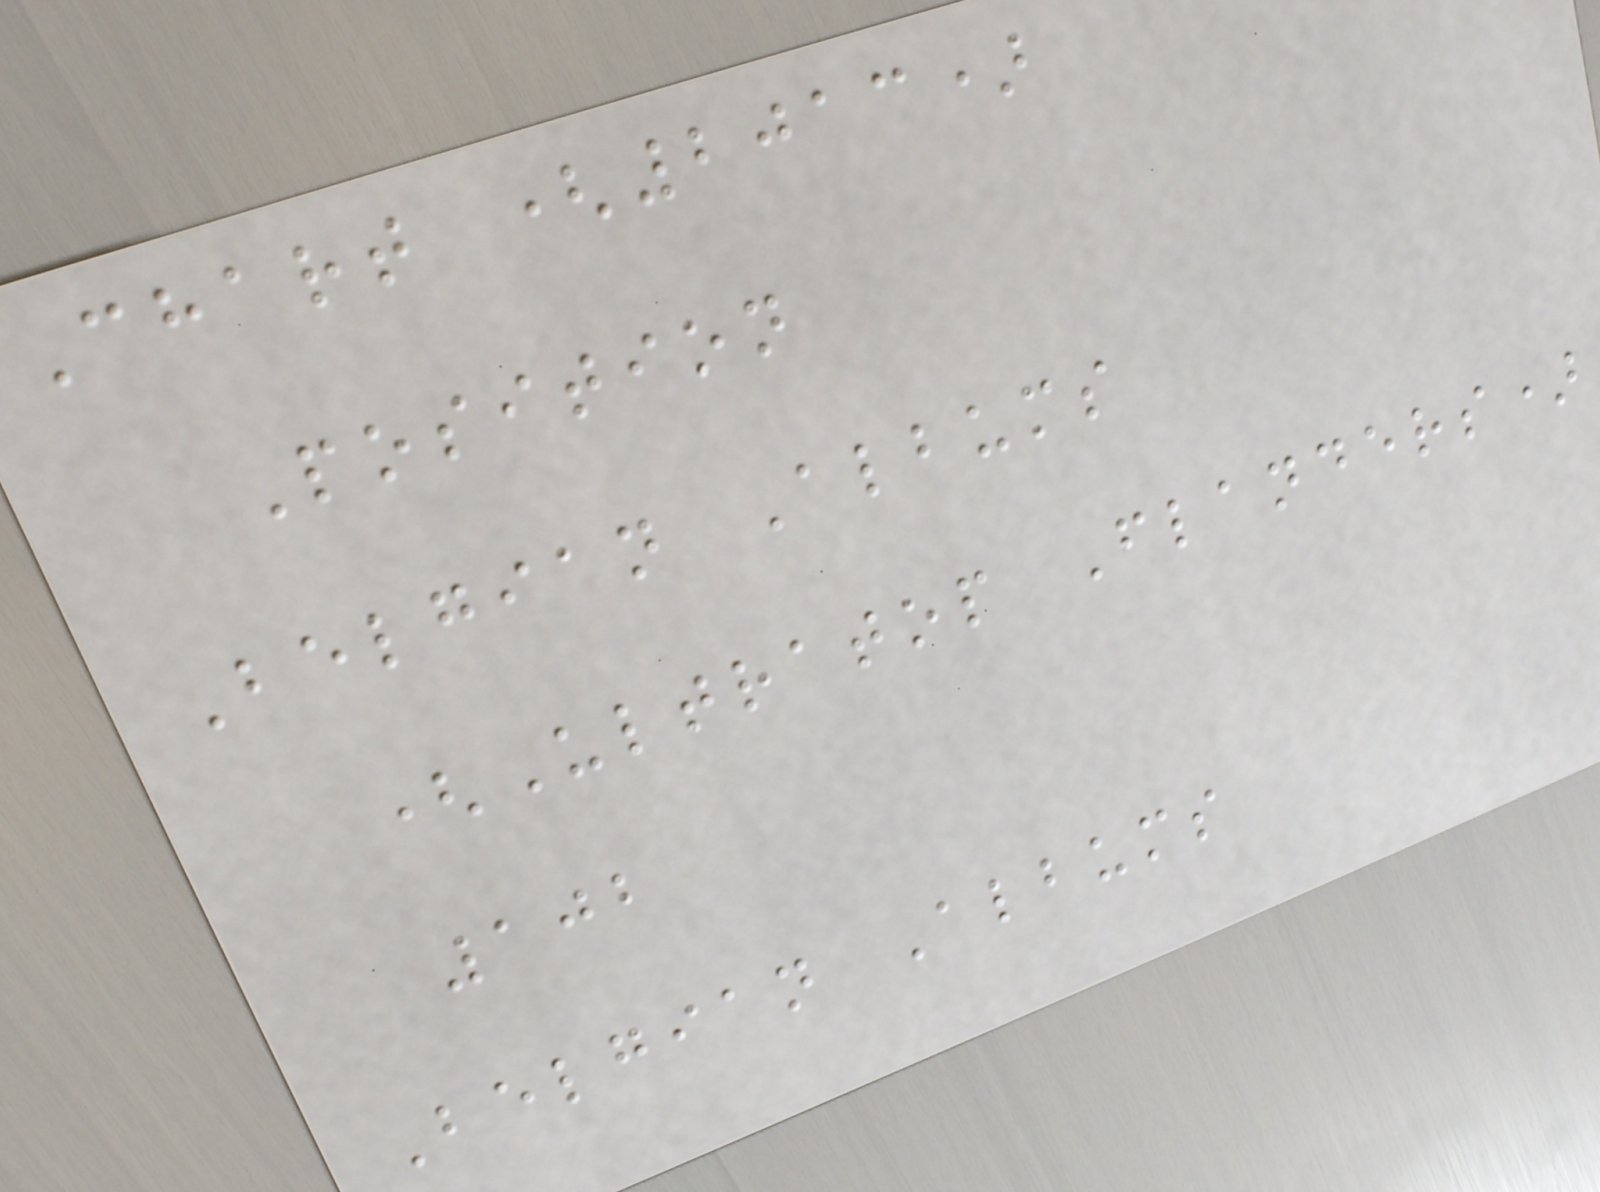Chart (2013)
Position
Belgian Albums
(Ultratop Flanders)
102
Belgian Albums
